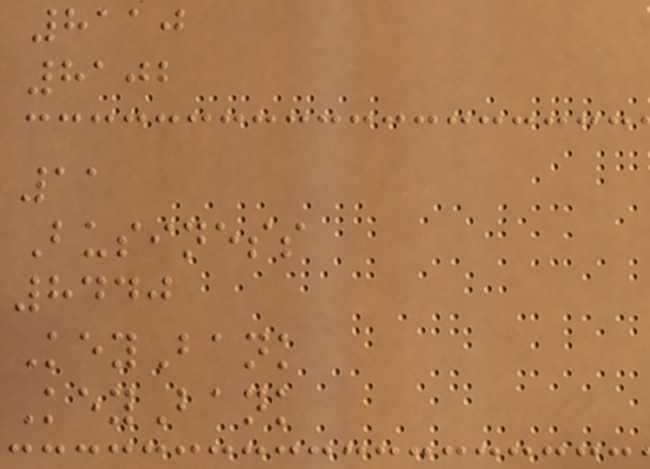8110
8102
11
Business
8440
KeyBank
KeyBank
